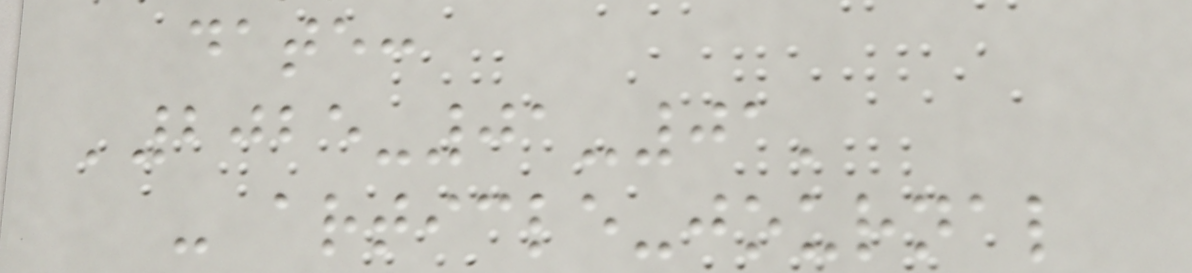date:
'2025-01-01'
- article-journal
